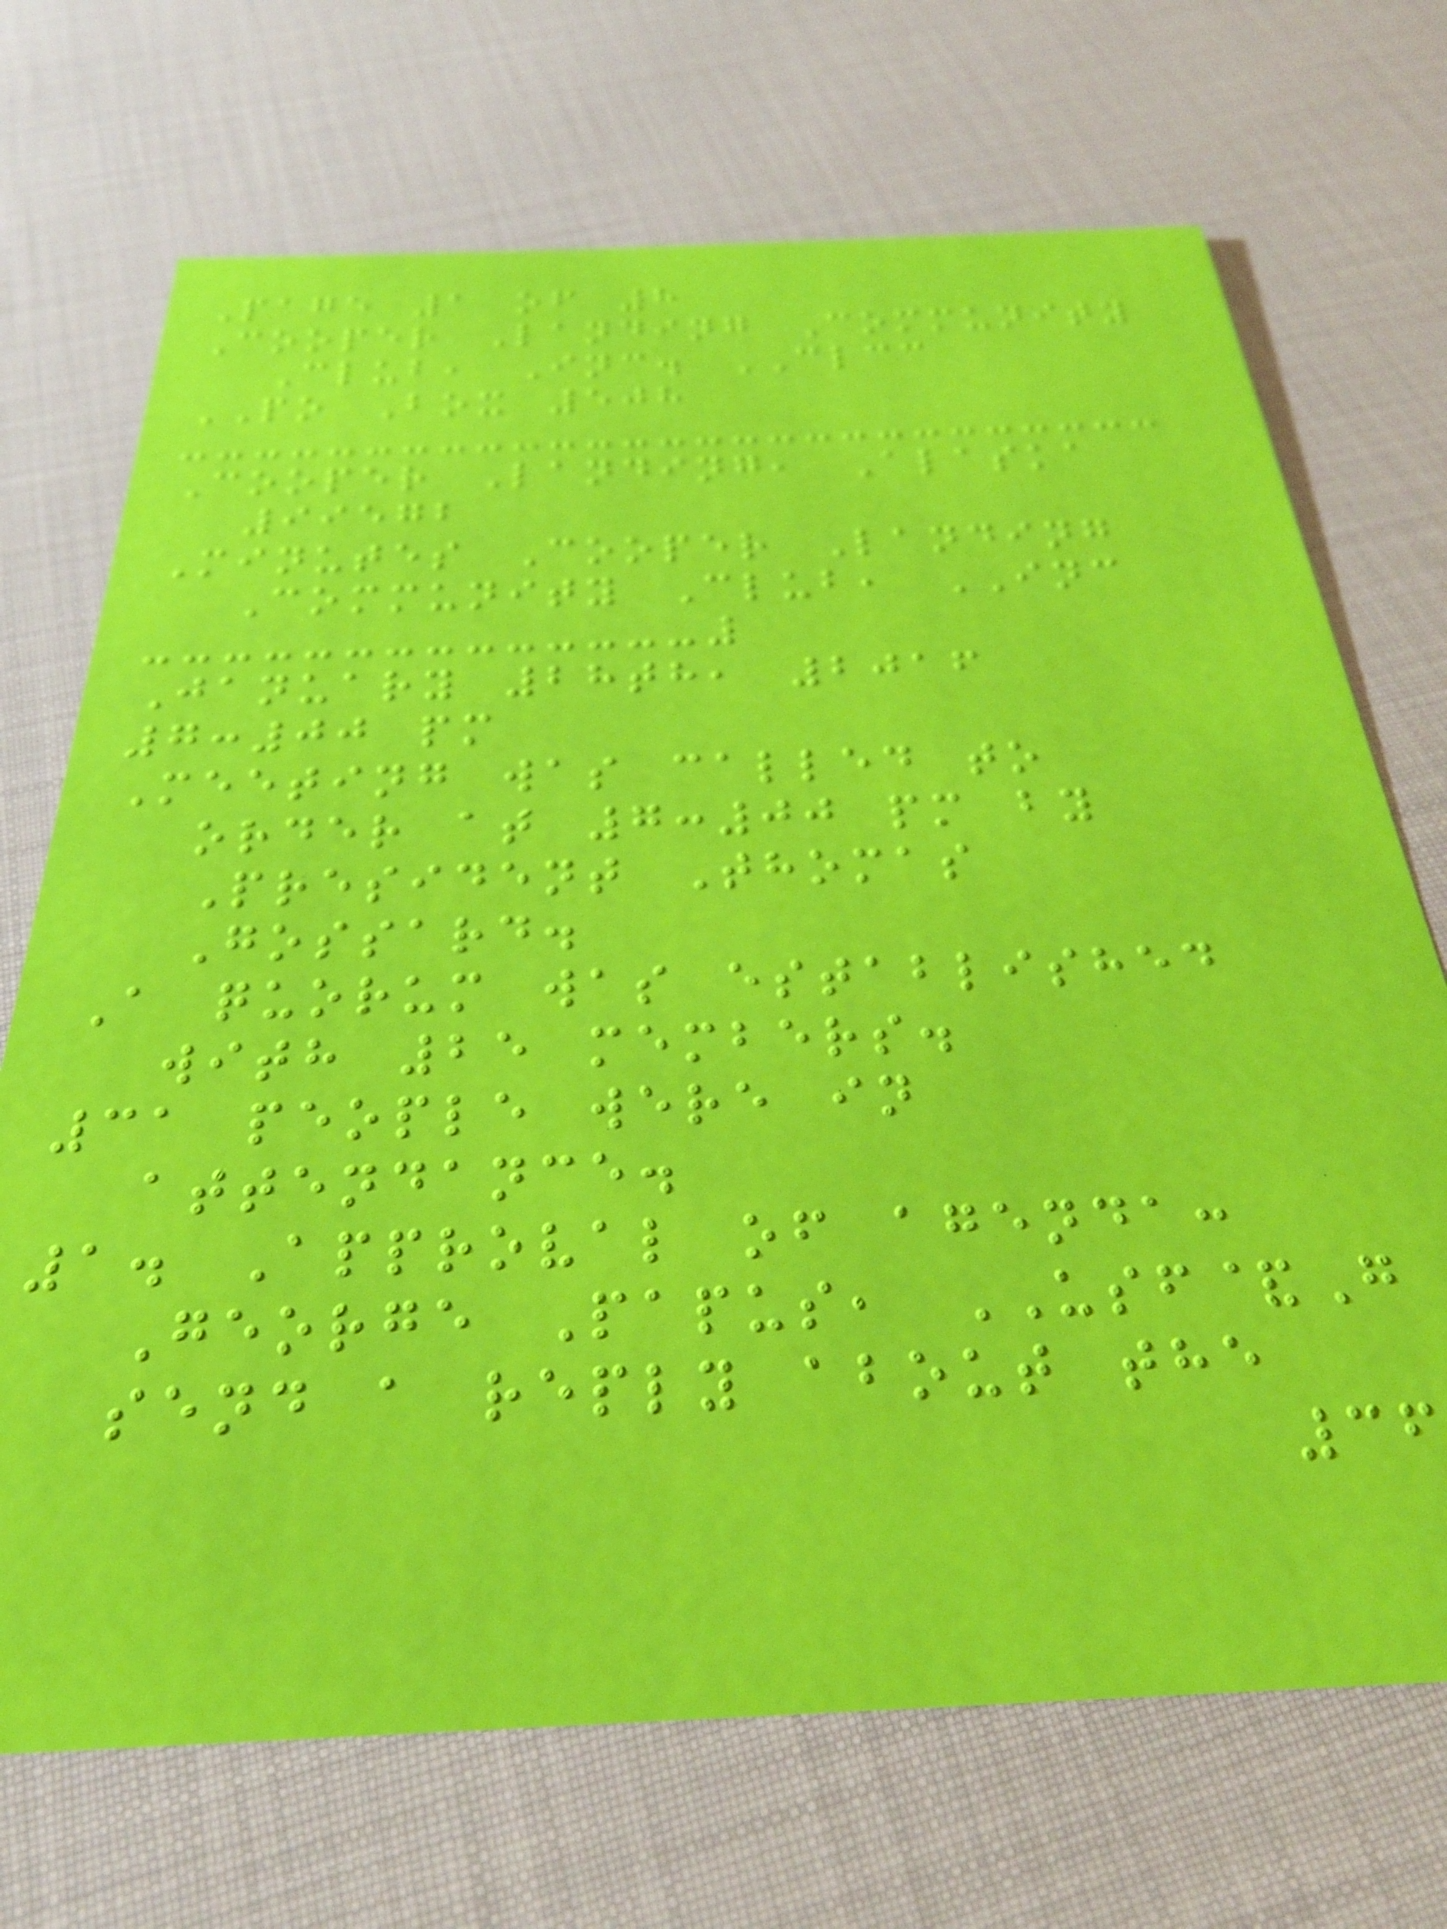Page 1 of 8
Cooper Landing Community
Club, Inc. CLCC
PO Box 508
Cooper Landing, Alaska
99572
Minutes Cooper Landing
Community Club, INC
January 28th, 2016
7:00 pm
Meeting was called to
order at 7:00 pm by
President Thomas
Gossard.
A quorum was established
with 25 members.
31 people were in
attendance.
1. Approval of agenda:
George Papus, USF&G
send a reply about the
36
